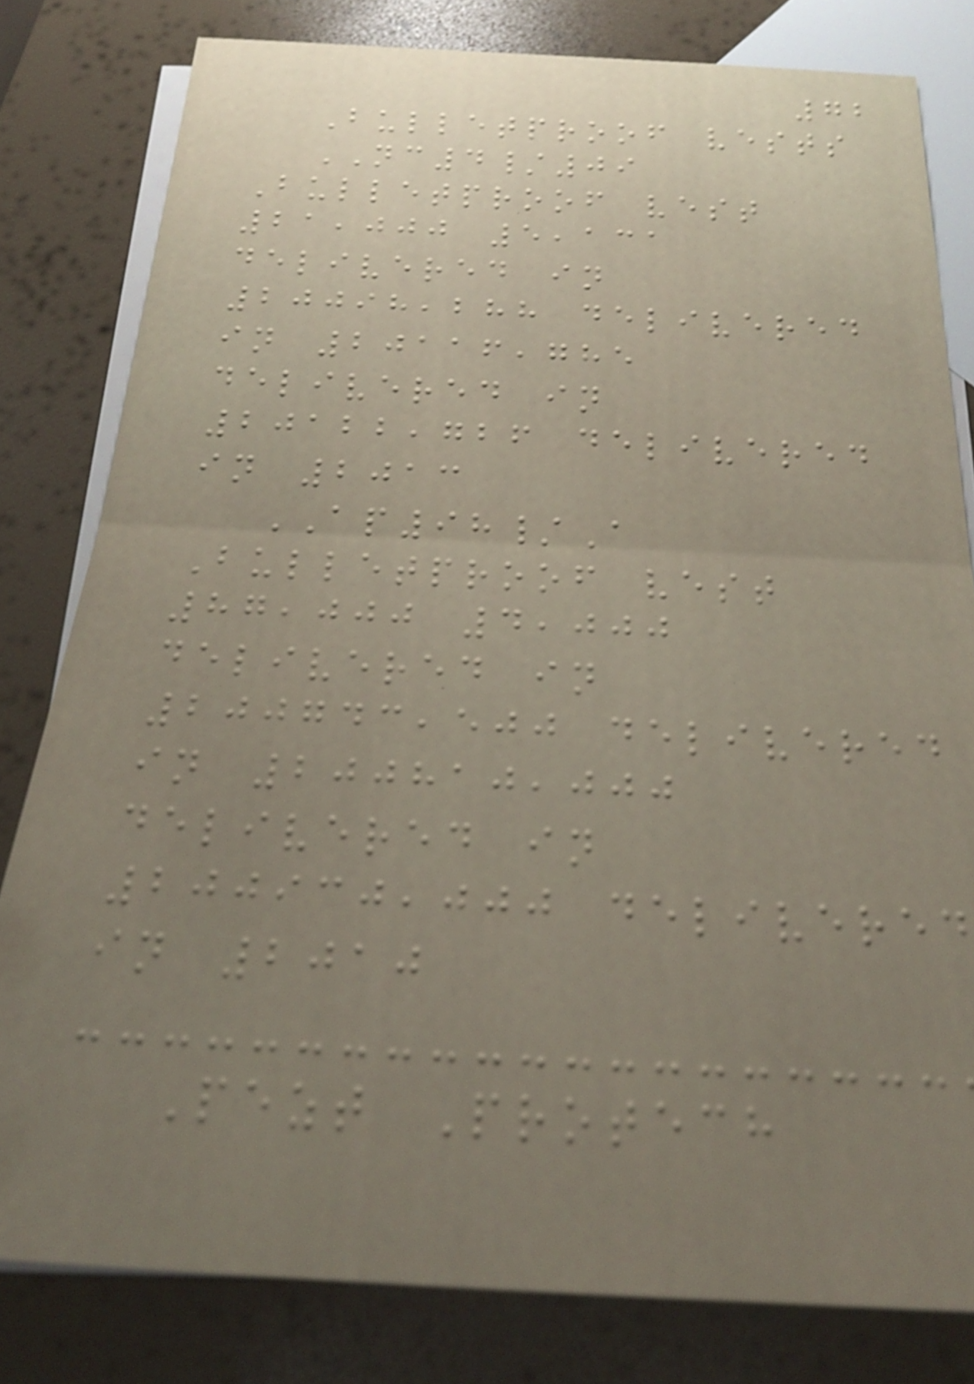72
Bulletproof vests
NC4/09
Bulletproof vest
21,000 5,131
delivered in
20098,288 delivered
in 20116,785
delivered in
20122,726 delivered
in 2013
AP98/A
Bulletproof vest
87,000 4,000
delivered in
200743,500 delivered
in 200810,000
delivered in
200930,000 delivered
in 2010
Pezt Protech
